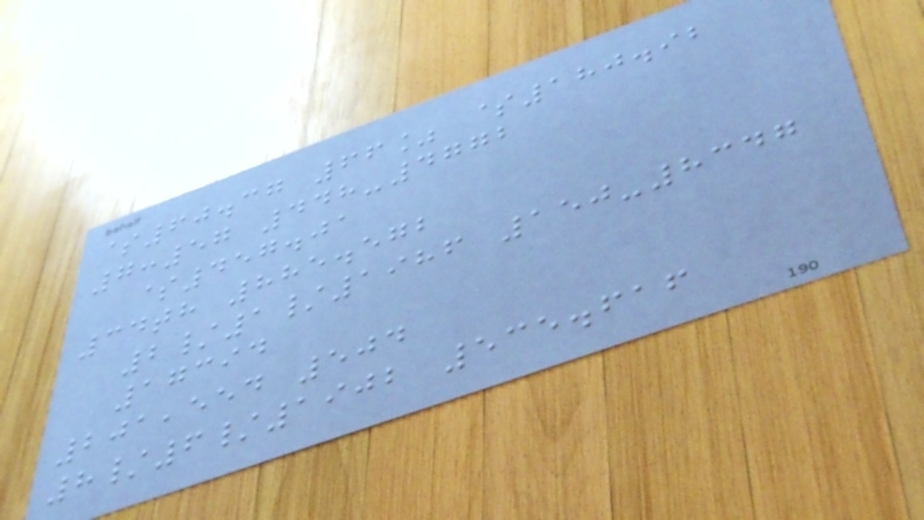$60.37 66% $180.92
7:57 448-4772
$457.01
34th 885.572
2/1/1986 150-8347
17394
201,554 504
8/6/1902 535.616
